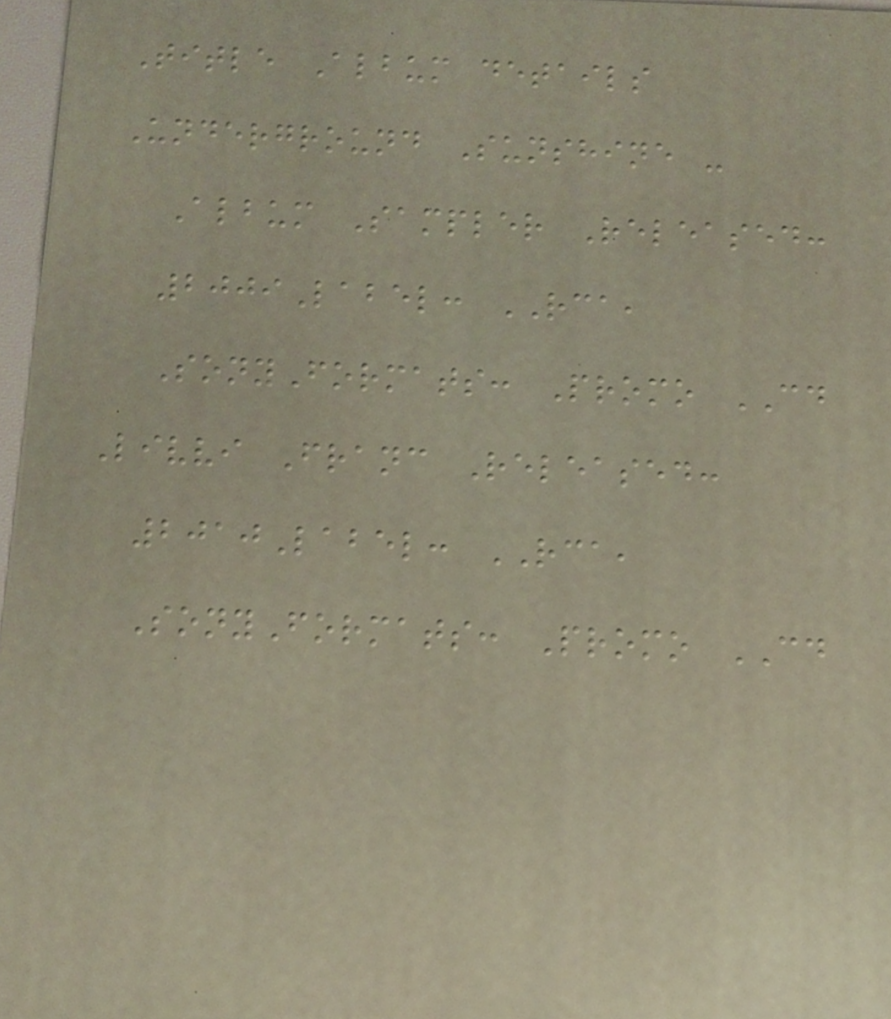Title Album details
Underground Sunshine -
Album Sampler Released:
2009Label: RCA,
SonyFormats: Promo CD
Livvi Franc Released:
2010Label: RCA,
SonyFormats: Promo CD
